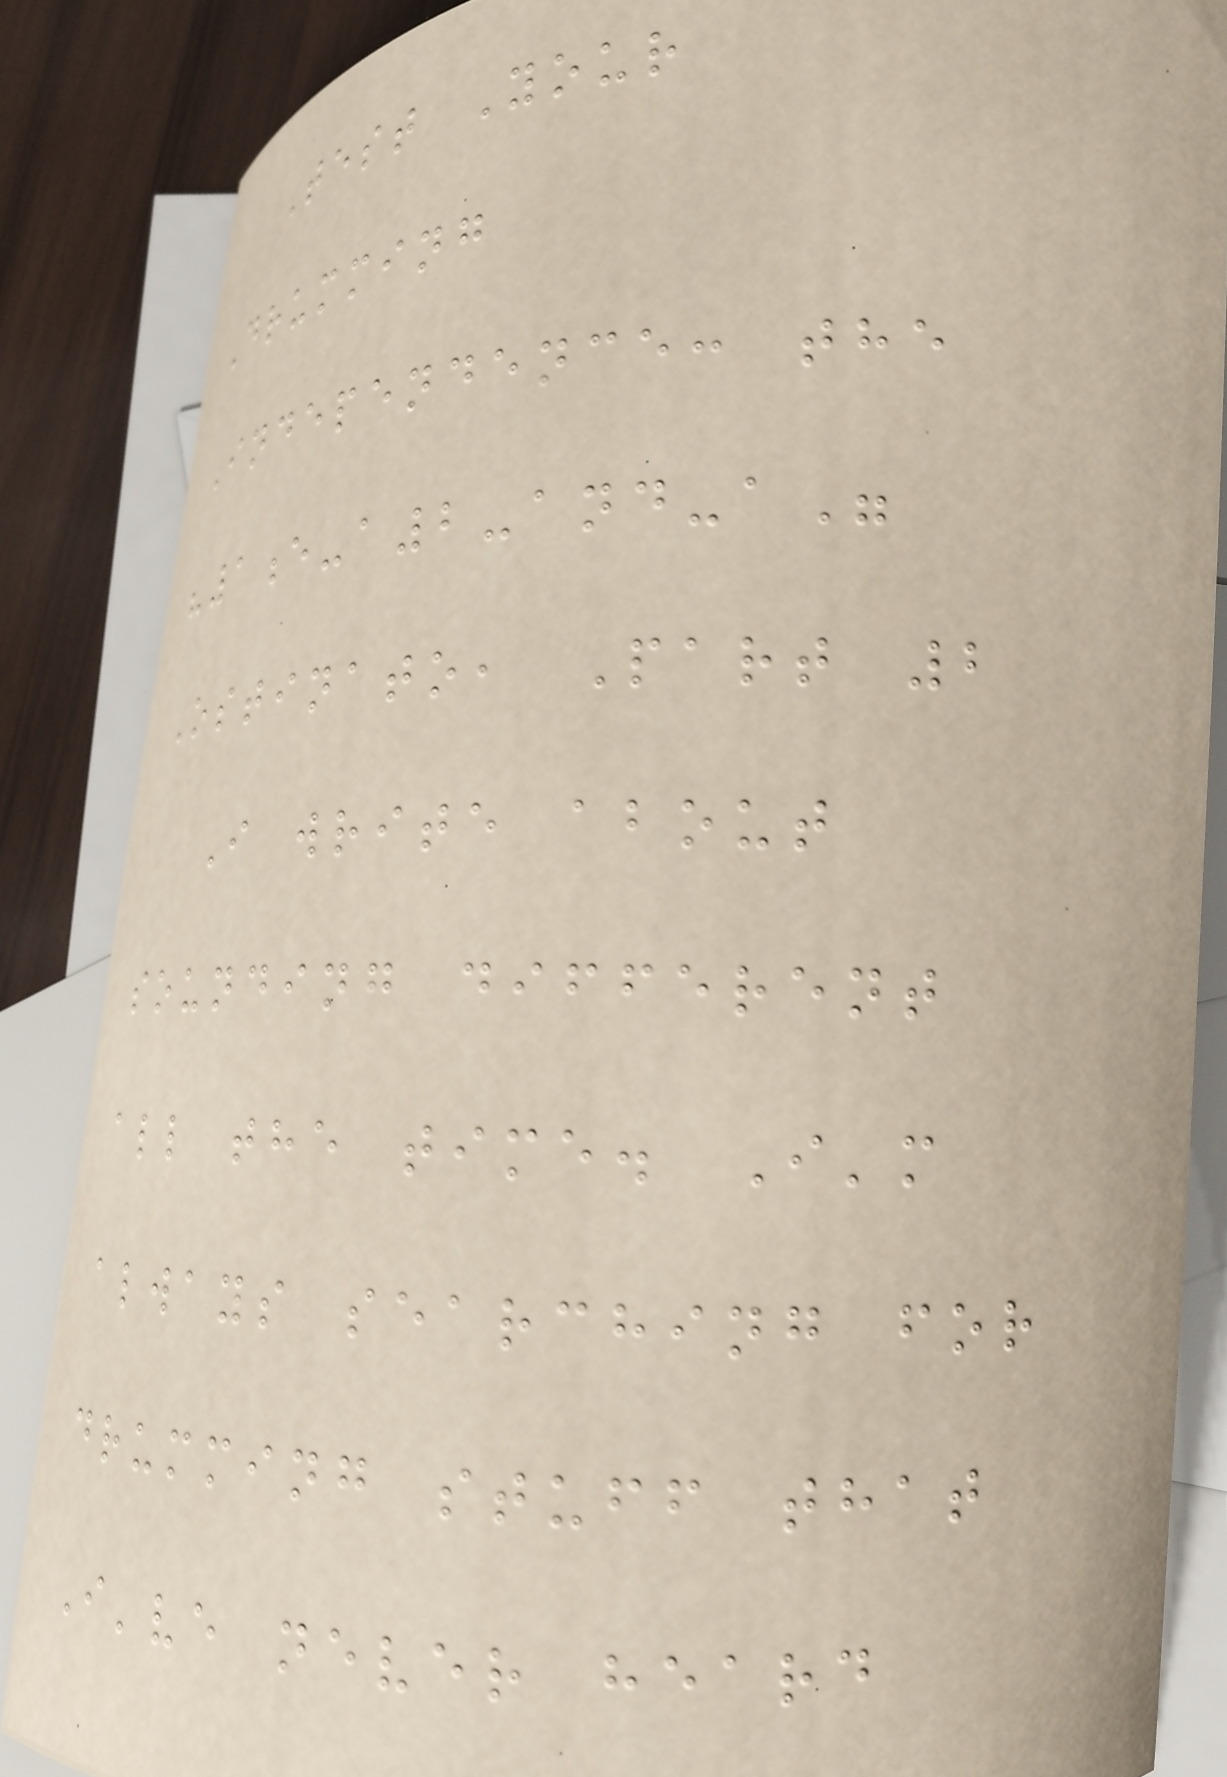Test Your
Drumming
Independence: the
"1e-a2-and-a"
Ostinato, Part 2
I write about
sounding different
all the time. I'm
always searching for
drumming stuff that
I've never heard
